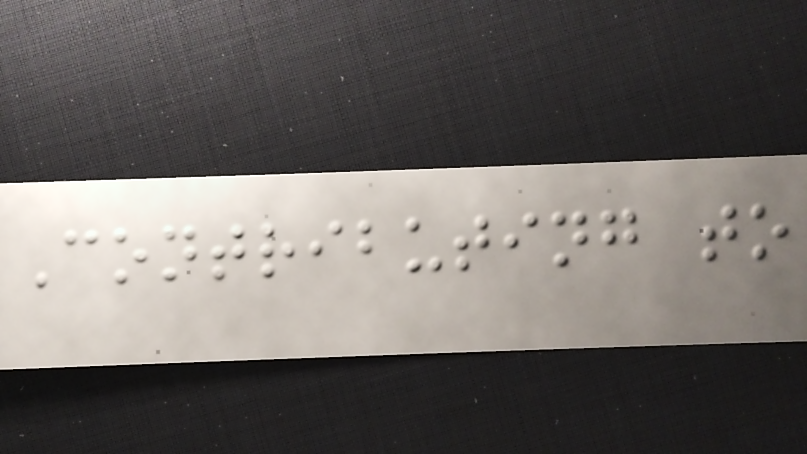Contributing to
